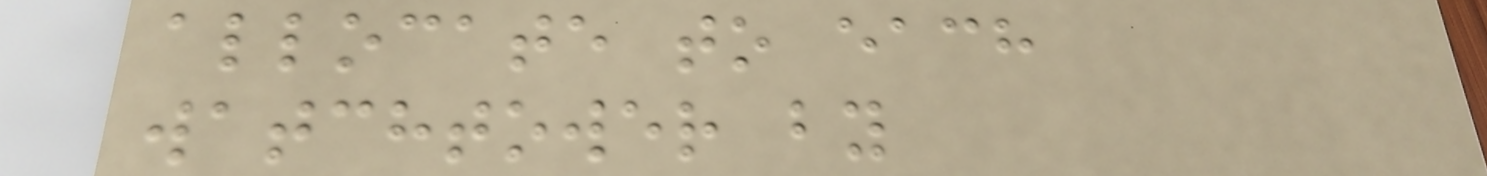allocate to each
watchtower by
